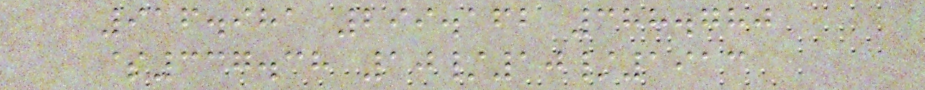916.981 299.162 388.780
$337.38 10/10/1913
